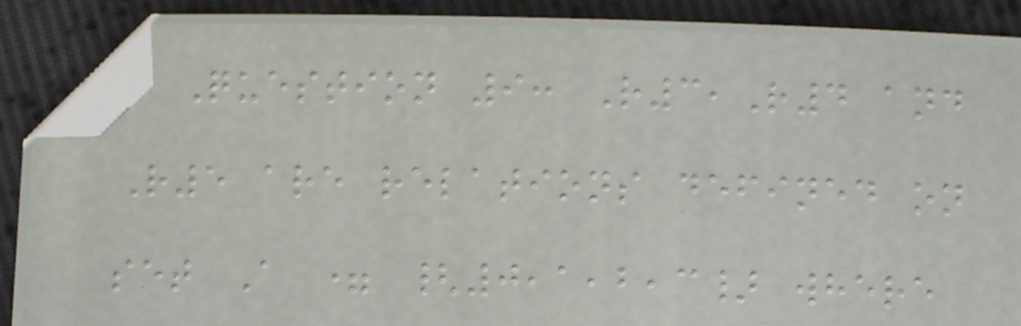Question 9: R3,R4 and
R5 are relations defined on
set A = {0,1,2,3} where
